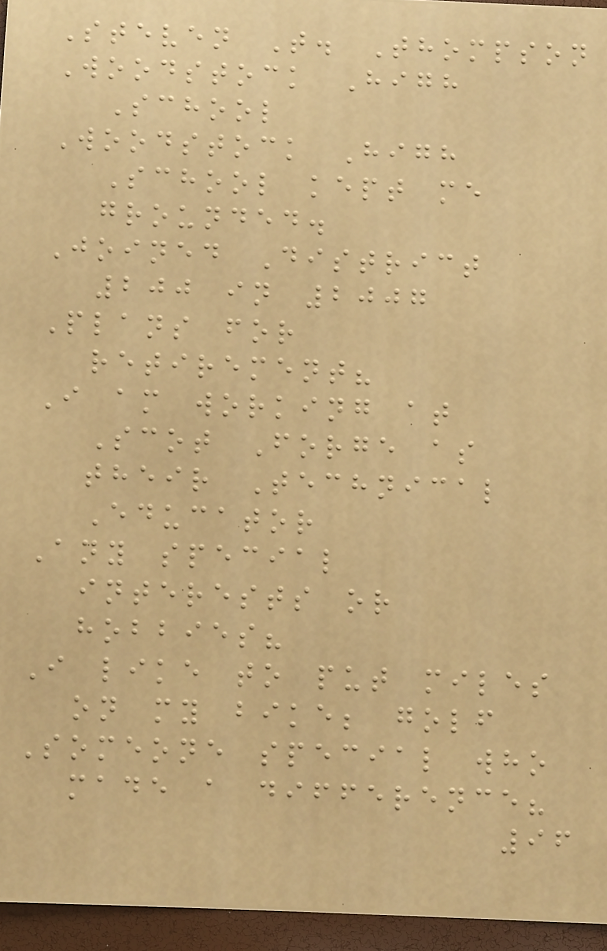Steven T. Thompson
Woodstock High
School
Woodstock High
School kept me
grounded.
Joined District
200 in 2007
Plans for
retirement?
I am working at
Scot Forge as
their Technical
Educator
Any special
interests or
hobbies?
I like to put miles
on my bike; golf
Someone special who
made a difference?
96
